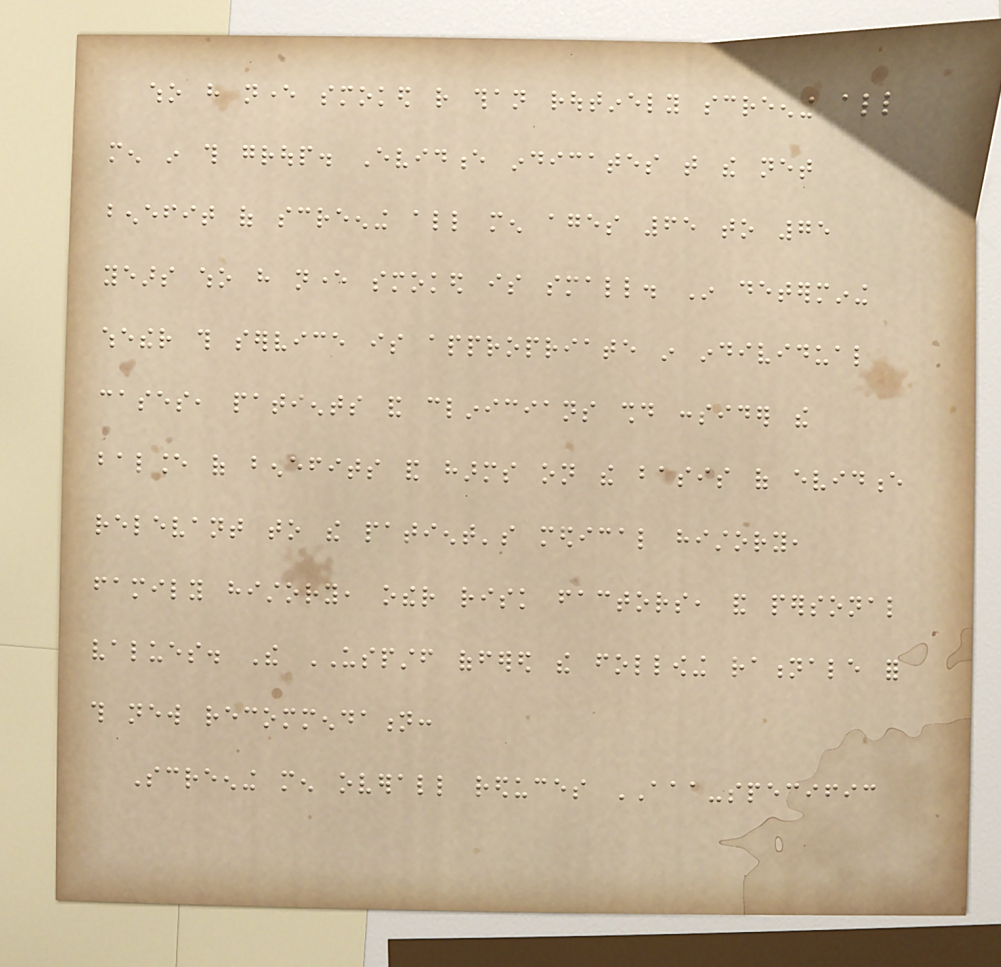who have never smoked rather than routinely screening all
men in this group. Evidence indicates that the net
benefit of screening all men ages 65 to 75
years who have never smoked is small. In determining
whether this service is appropriate in individual
cases, patients and clinicians should consider the
balance of benefits and harms on the basis of evidence
relevant to the patient's medical history,
family history, other risk factors, and personal
values. The USPSTF offered the following rationale for
this new recommendation:
Screening men overall reduces AAA-specific
